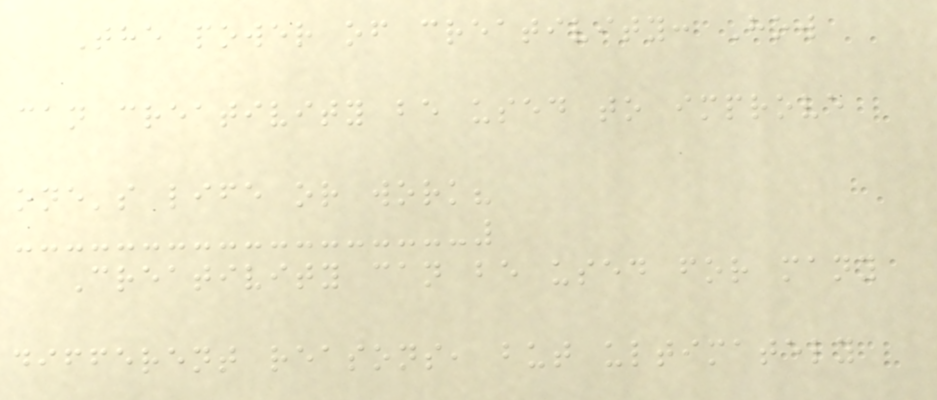The power of creativity: How
can creativity be used to improve
one's life or work?
Creativity can be used for many
different reasons, but ultimately
